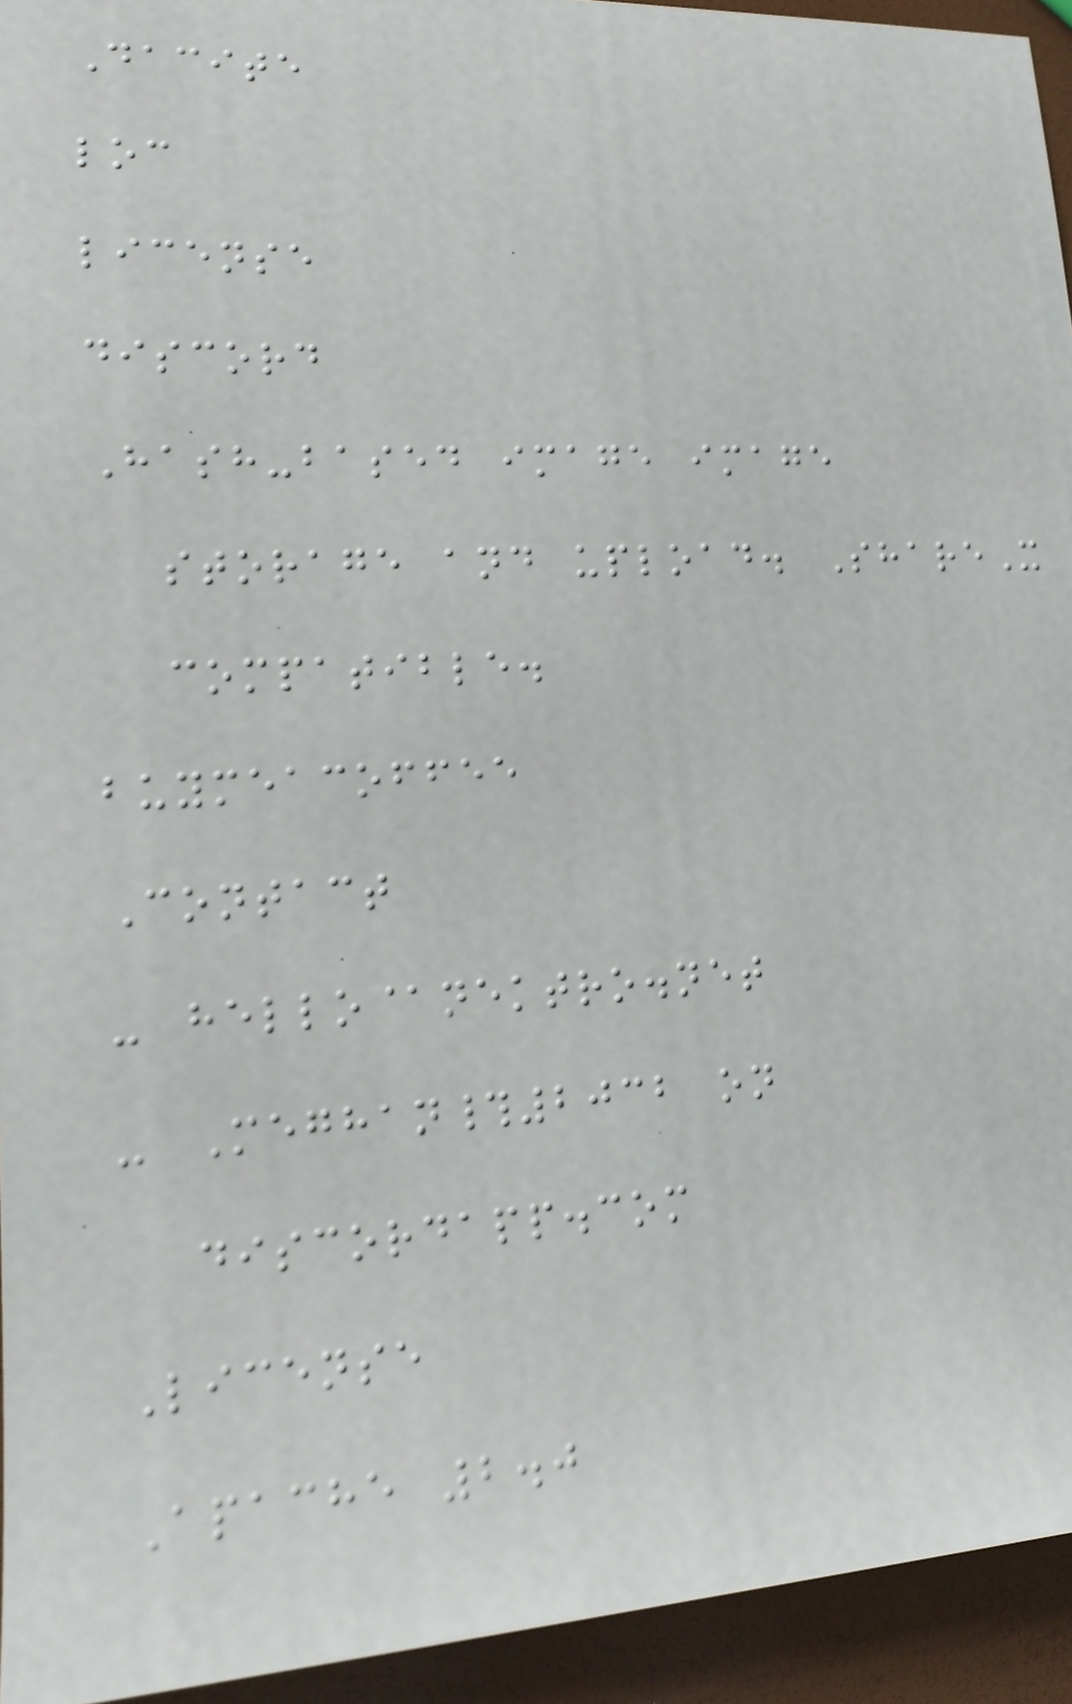Dacite
loc
license
discord
Hash-based image image
storage and upload. ShareX
compatible.
buymeacoffee
Contact
- hello@nektro.net
- Meghan#2032 on
discordapp.com
License
Apache 2.0
